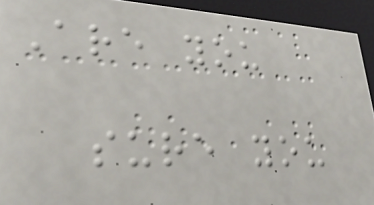Are you
sure you
